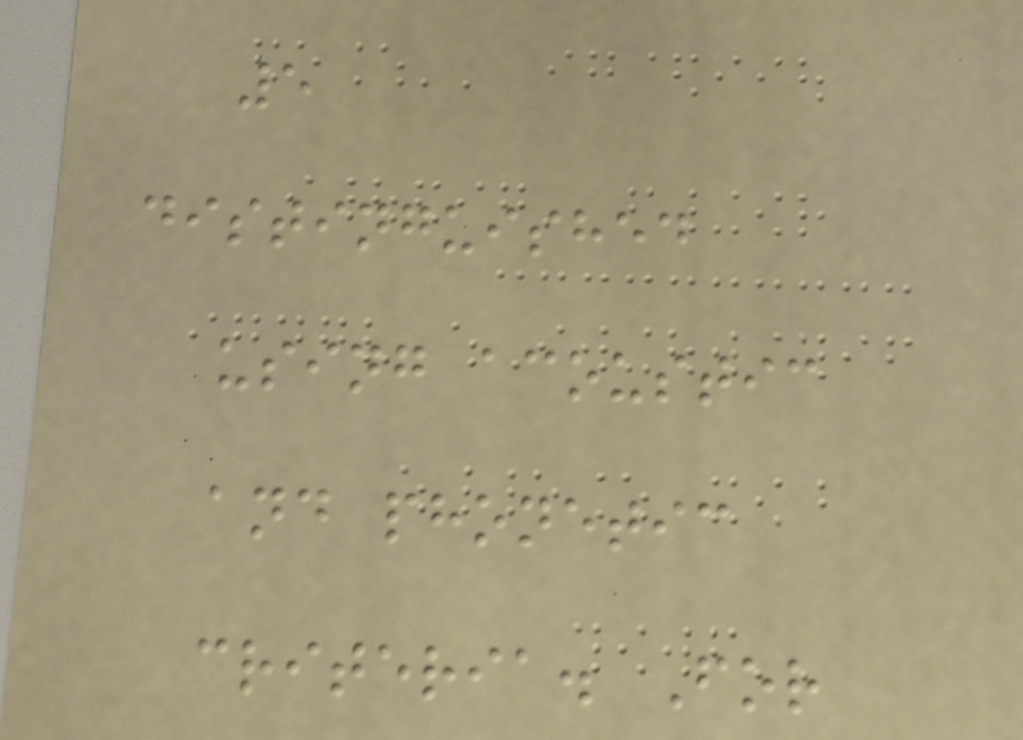5
distinguished
using acoustic
and phonetic
criteria. For
